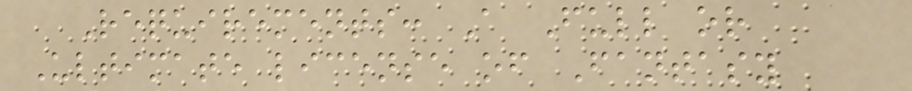Requirements: A Full or
Ultimate license of Fantasy
